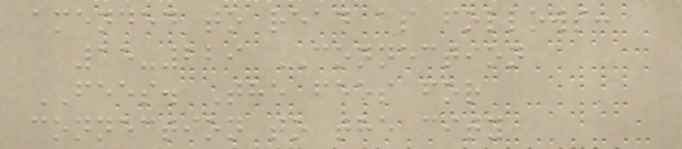amended to read as follows:
15-229 CONNECTION
FEES. The fees for
connection to the city
